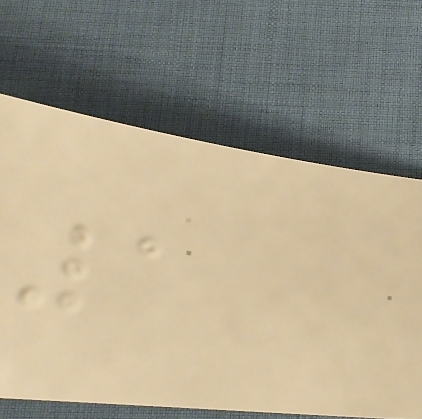1
